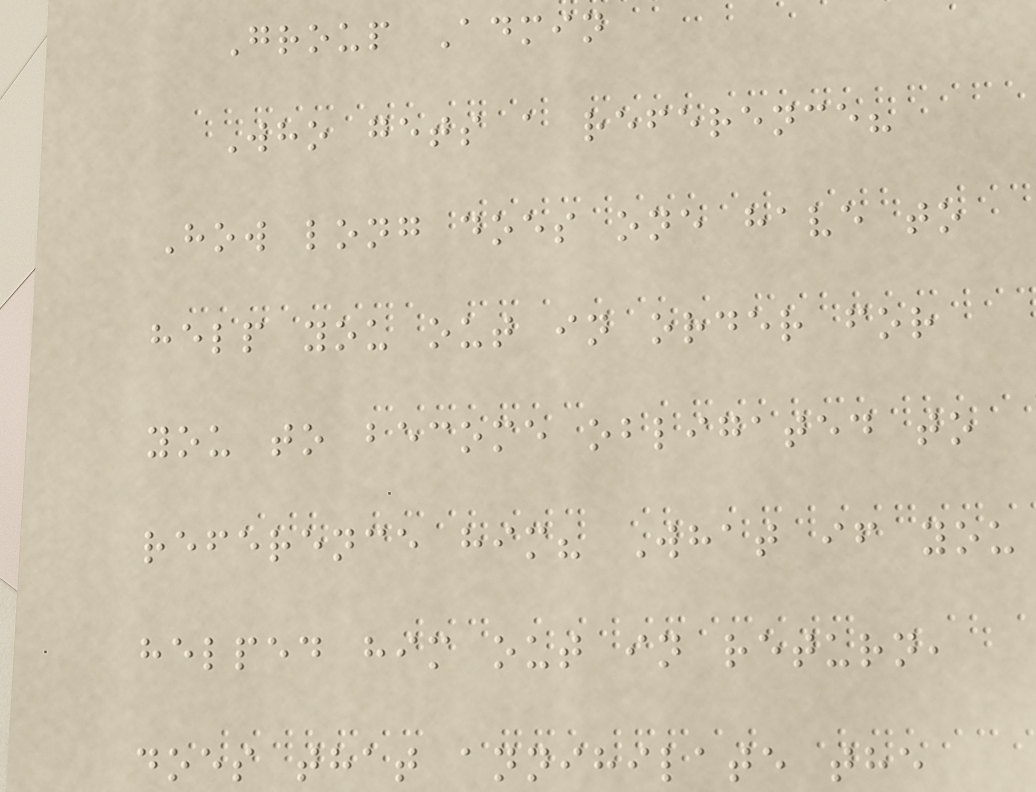Group Admin
Who gets a reference?
How long does one have to
help you out in order for
you to become obligated to
reference him? What if you
helped him out in return,
does that annihilate the
